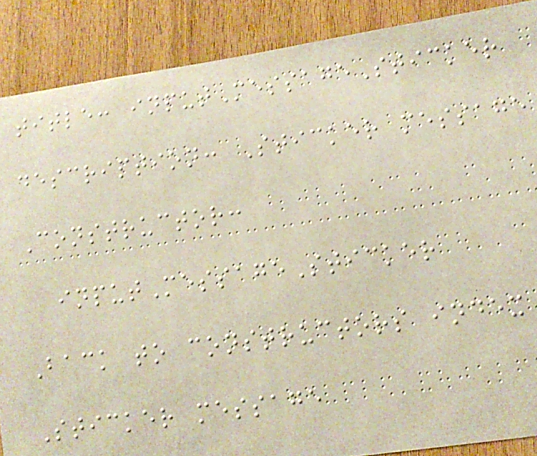title: inputMessageSticker
description: Sticker message
Constructor:
inputMessageSticker
Back to constructors index
Sticker message
